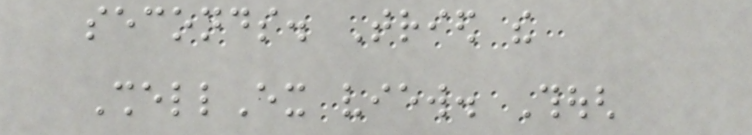seconds. Tried the
ShellEx view. Though
